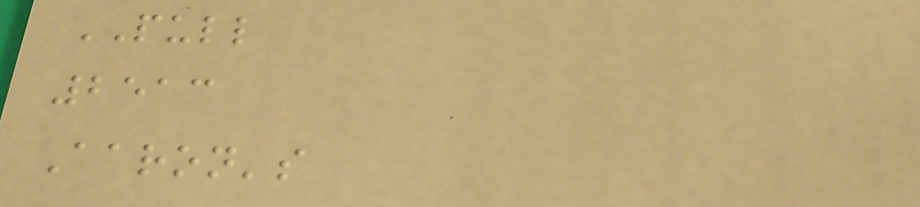PULL
2513
Aaron's
